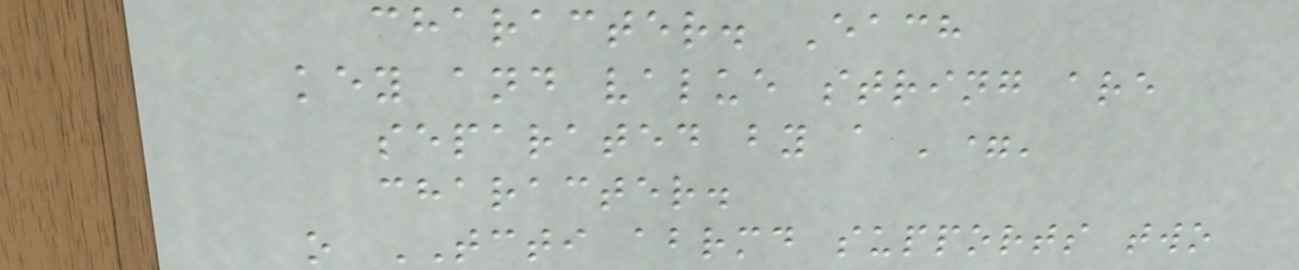character. Each
key and value string are
separated by a '='
character.
o TCTI abrmd supports two
